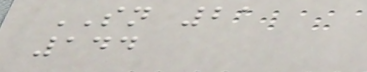SN 21
144
